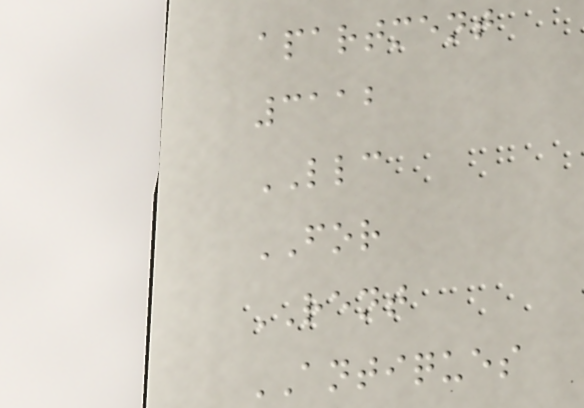apartment
3112
LLC
FOR
RENT
ANTIQUES
